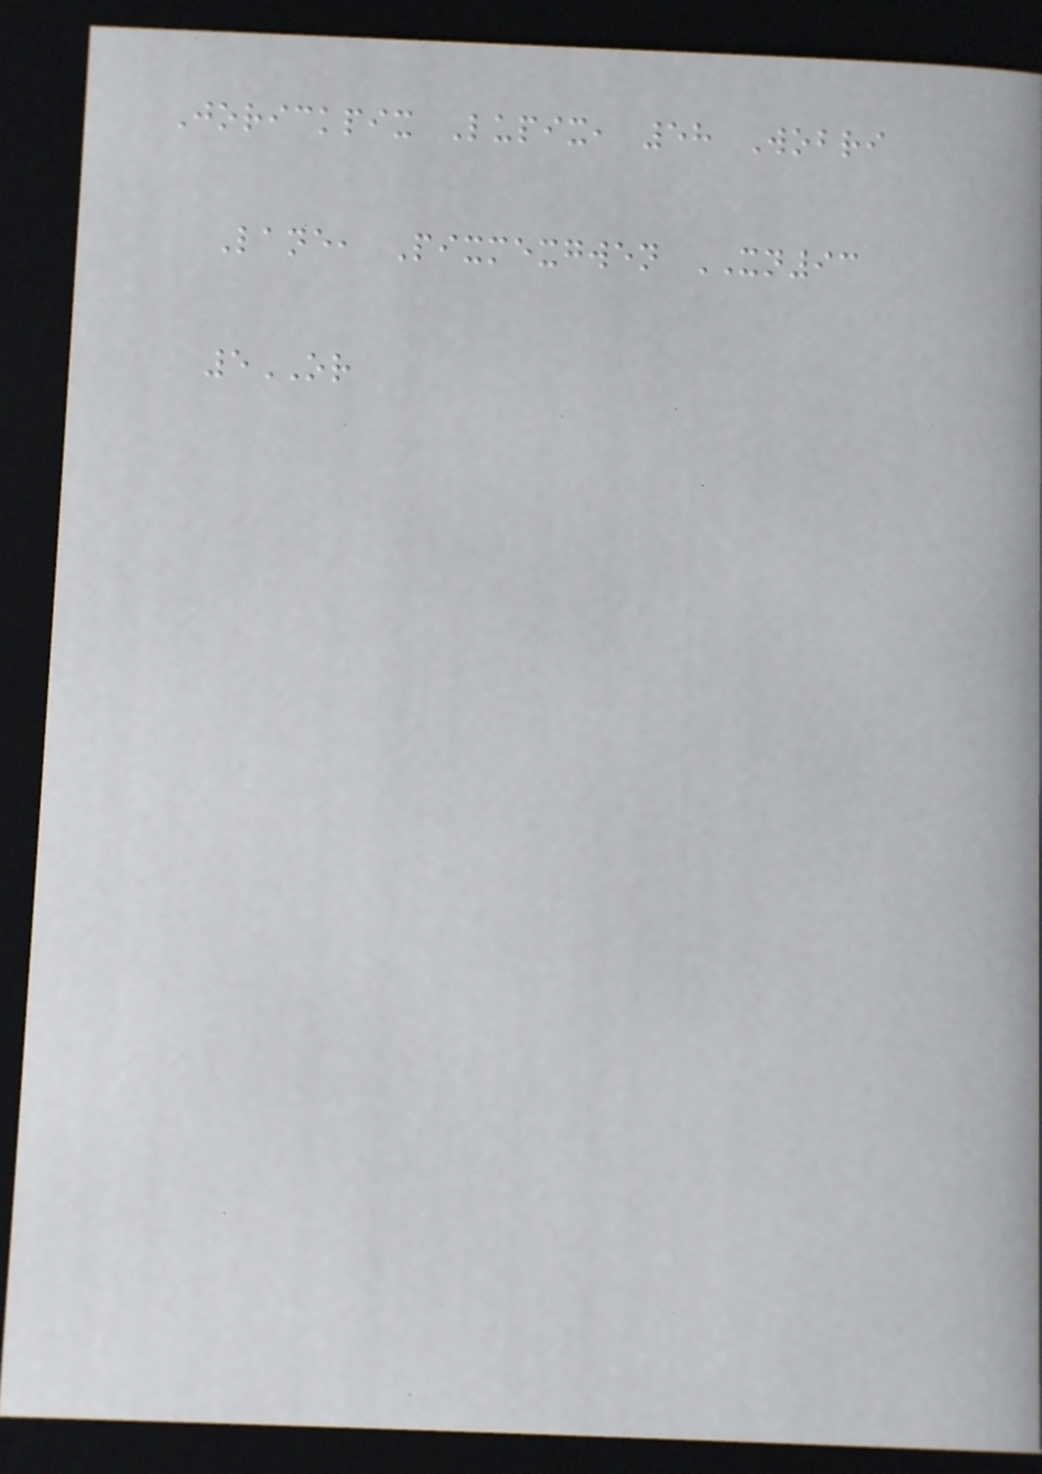Jorickpix Lupix, 58 Wobri
Lane, Pixmexgwen XN93
5OR
